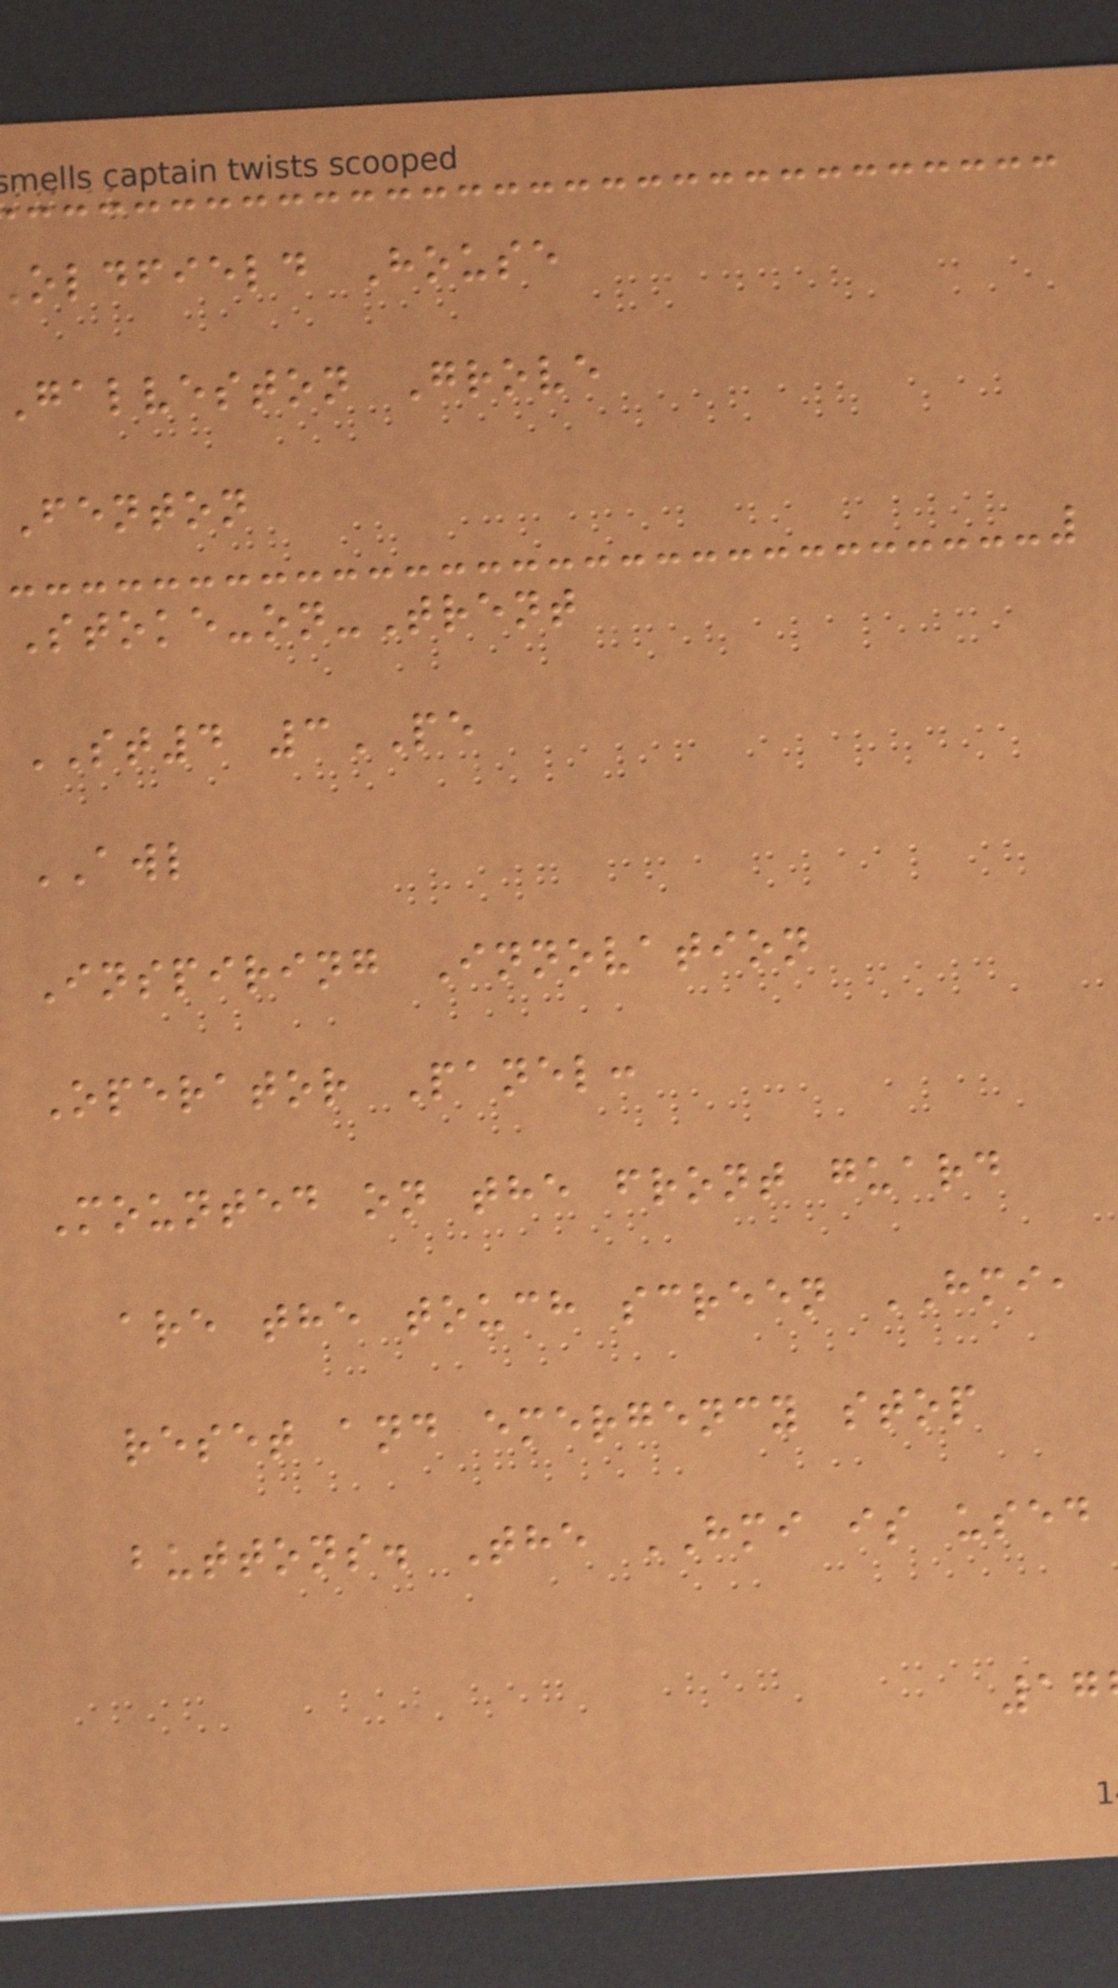oldfield House
galveston Grove
Fenton
Stoke-on-Trent
ST4 3PE
AWL
Inspiring Innovation
Operator Panel:
Mounted on the front guard
are the touch screen HMI,
reset and emergency stop
buttons. The HMI is used
